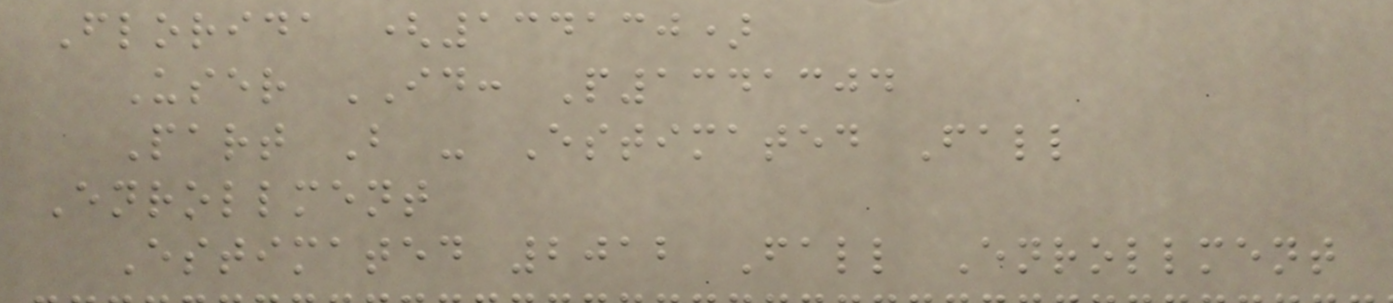Florida (134130)
User ID: P1341304
Part B - Estimated Fall
Enrollment
Estimated 2012 Fall Enrollment
